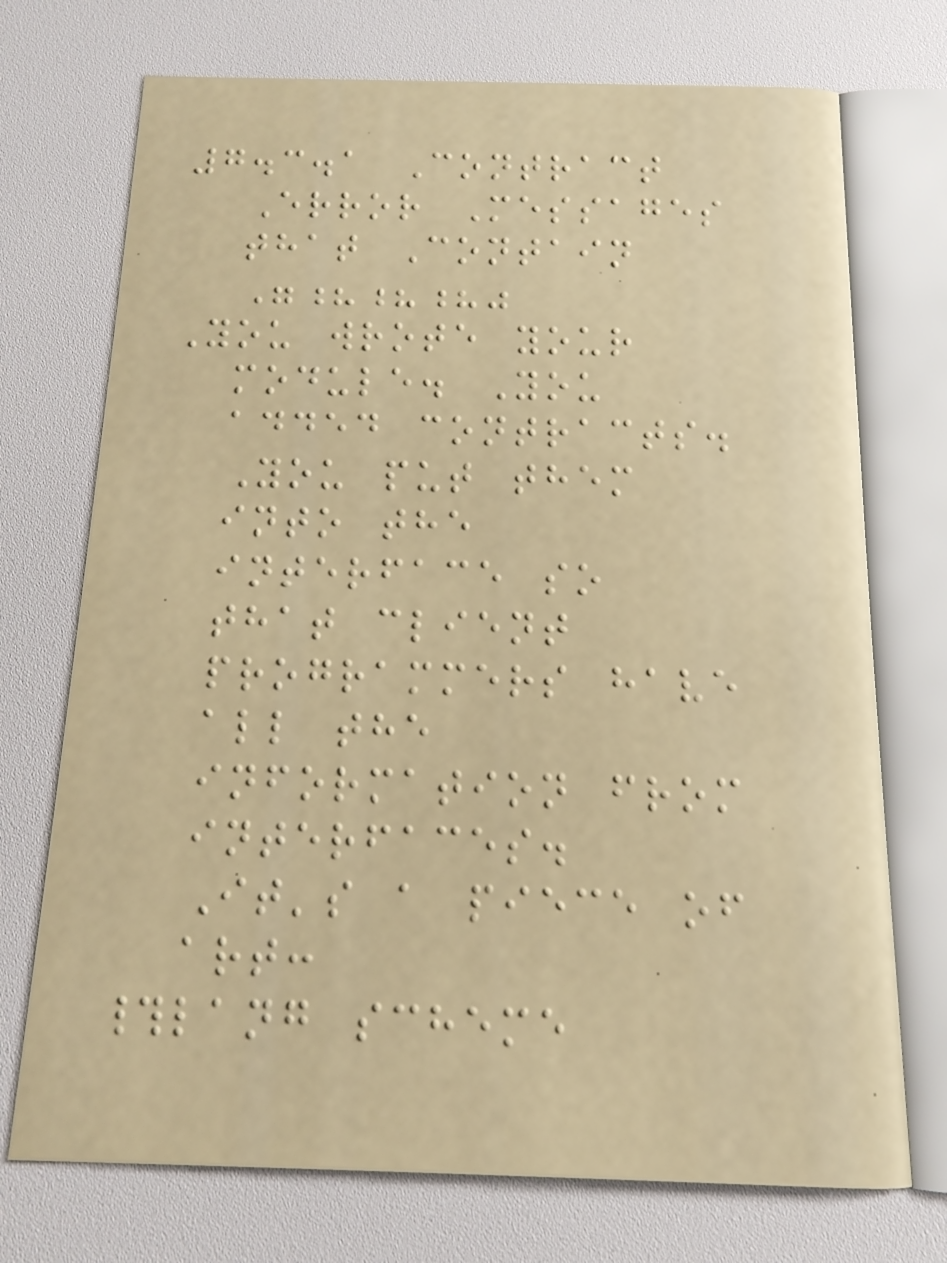7.3.1 Contract
Error Messages
that Contain
"???"
You wrote your
module. You
added contracts.
You put them
into the
interface so
that client
programmers have
all the
information from
interfaces.
It's a piece of
art:
#lang scheme
